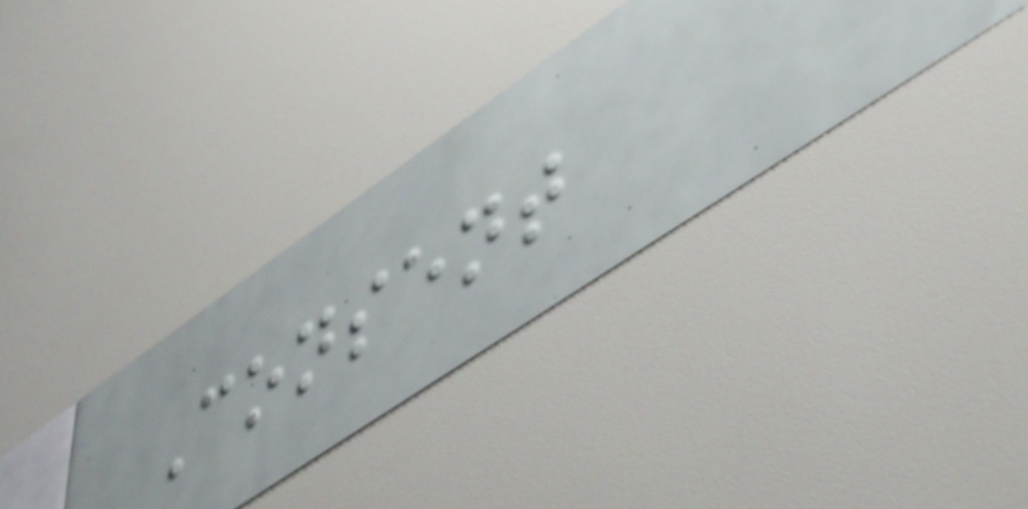Consent
